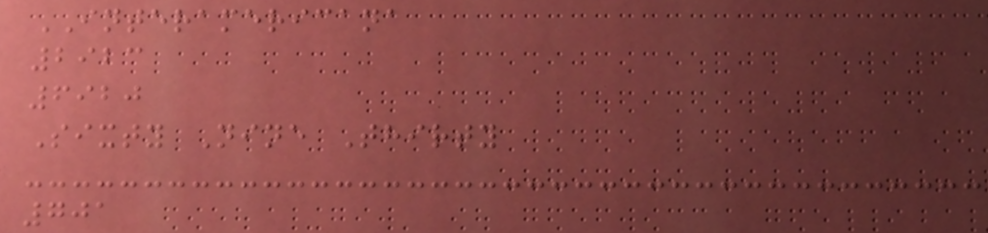INTERAMERICANA
2923
6920
Sixty Nine Thirty
701
